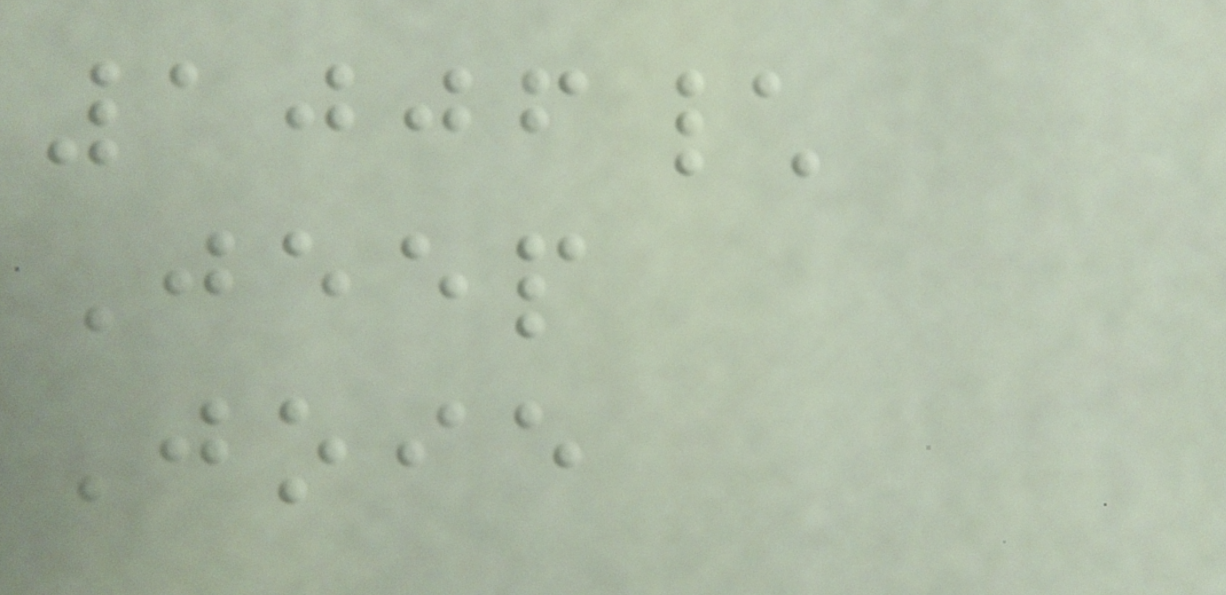1006\
Jeep
Joie
